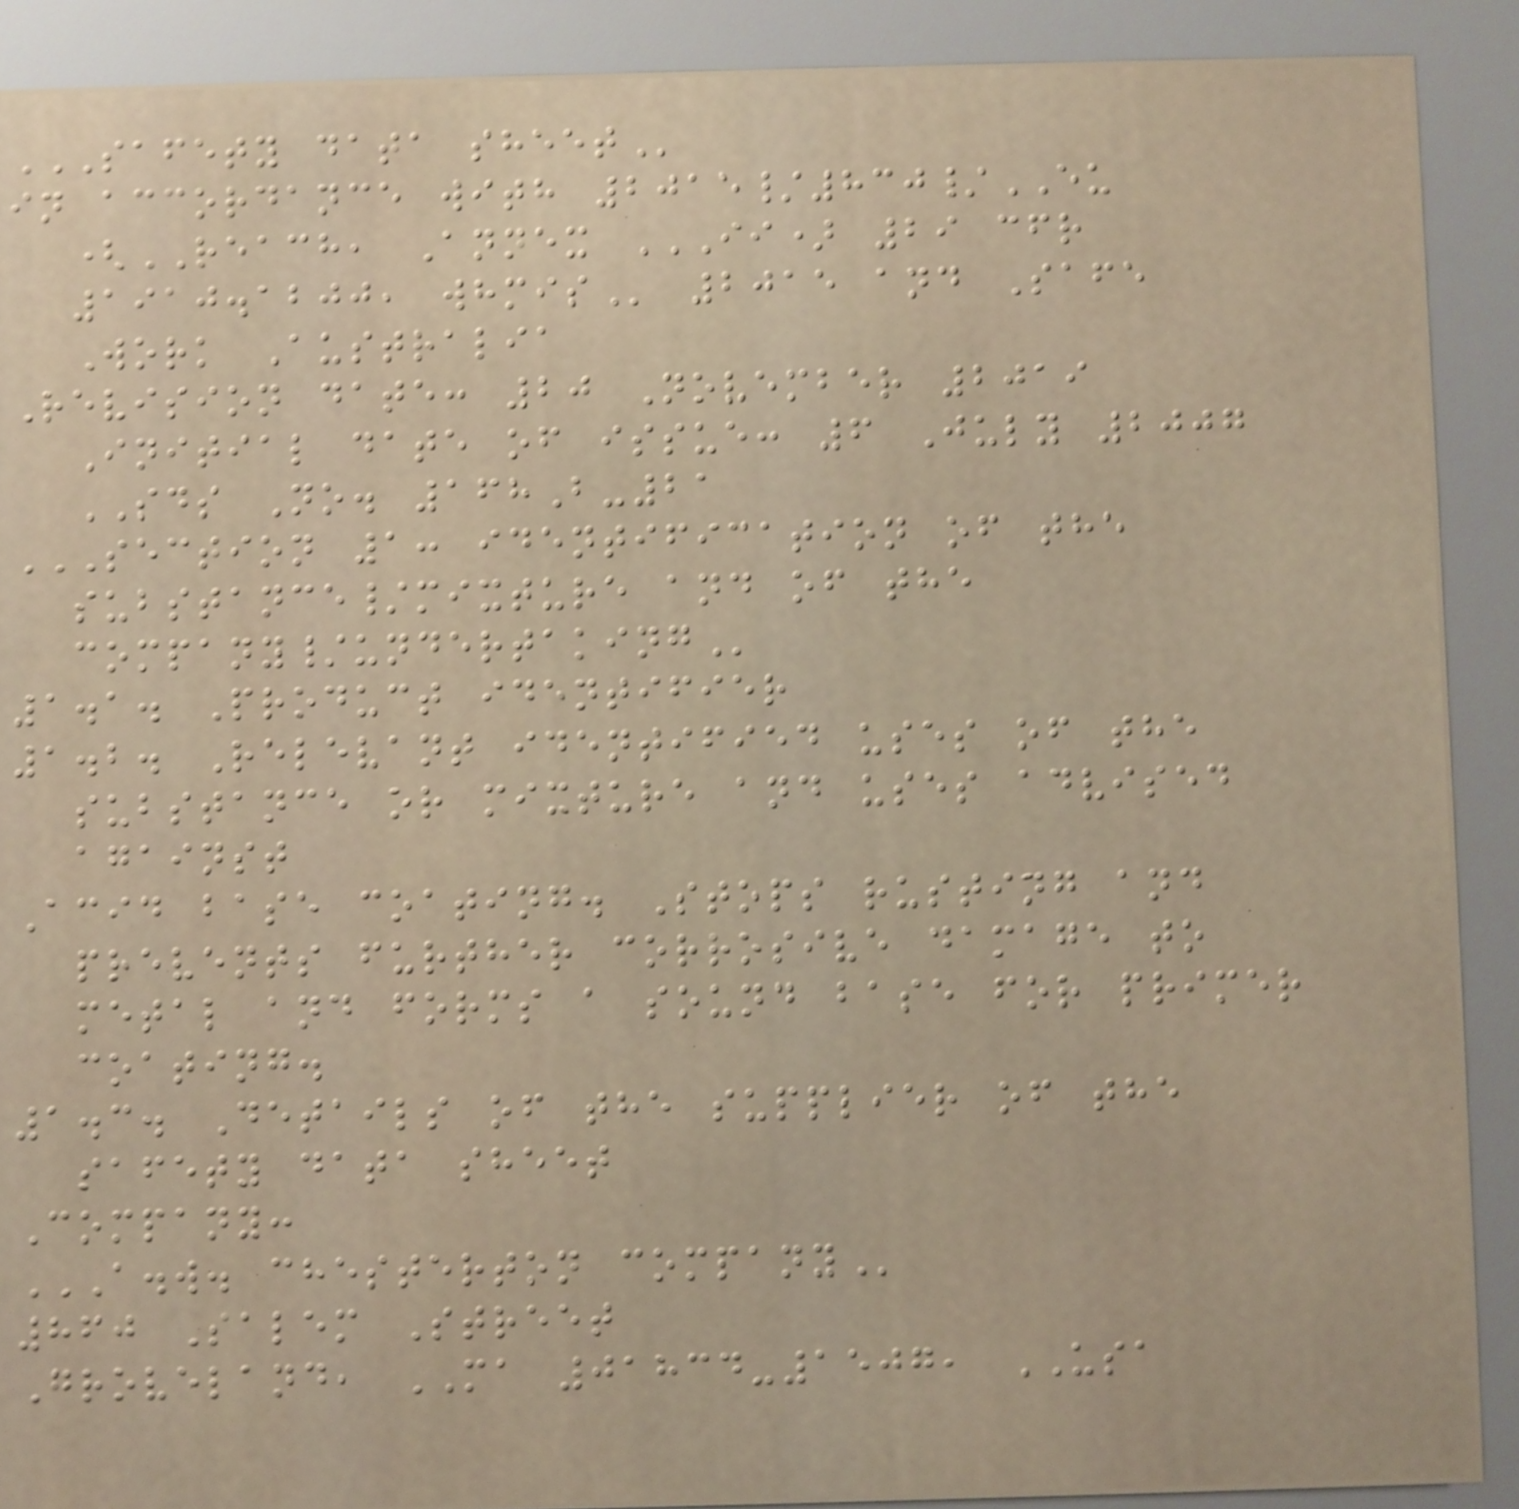SAFETY DATA SHEET
in accordance with 2015/830/EU
(REACH, Annex II) 29 CFR
1910.1200, WHMIS 2015 and Safe
Work Australia
Revision date: 20 November 2019
Initial date of issue: 6 July 2007
SDS No. 168B-21
SECTION 1: IDENTIFICATION OF THE
SUBSTANCE/MIXTURE AND OF THE
COMPANY/UNDERTAKING
1.1. Product identifier
1.2. Relevant identified uses of the
substance or mixture and uses advised
against
Acid base coating. Stops rusting and
prevents further corrosive damage to
metal and forms a sound base for primer
coating.
1.3. Details of the supplier of the
safety data sheet
Company:
A.W. CHESTERTON COMPANY
860 Salem Street
Groveland, MA 01834-1507, USA
